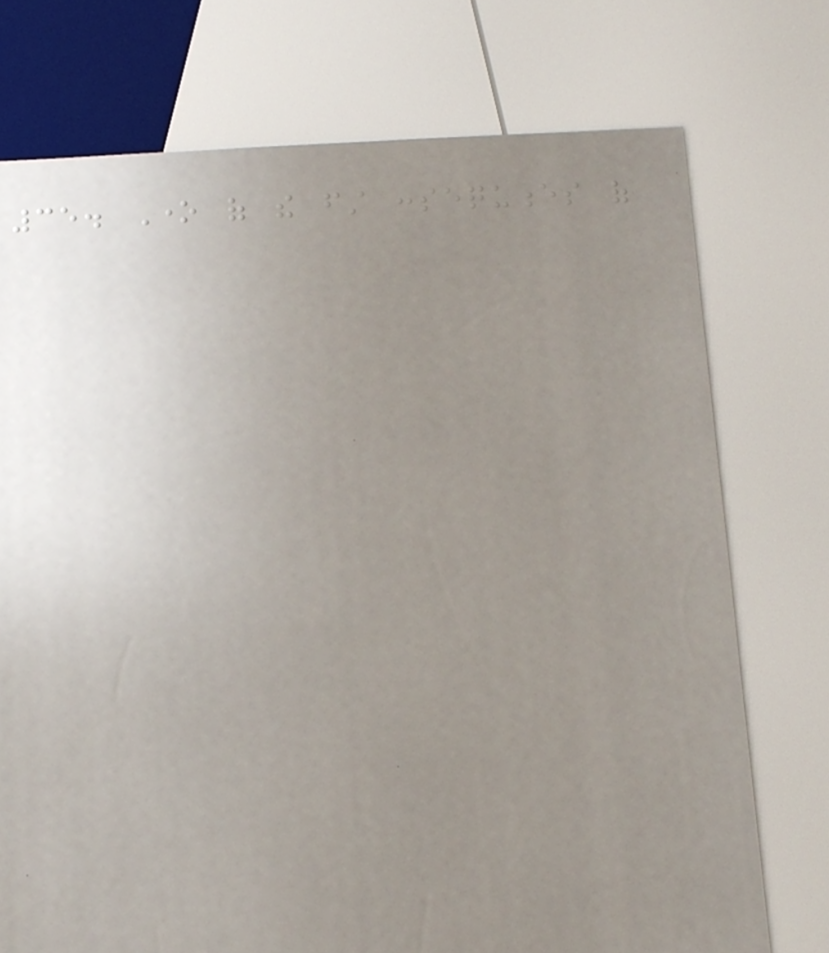35. One of the first consequences of
